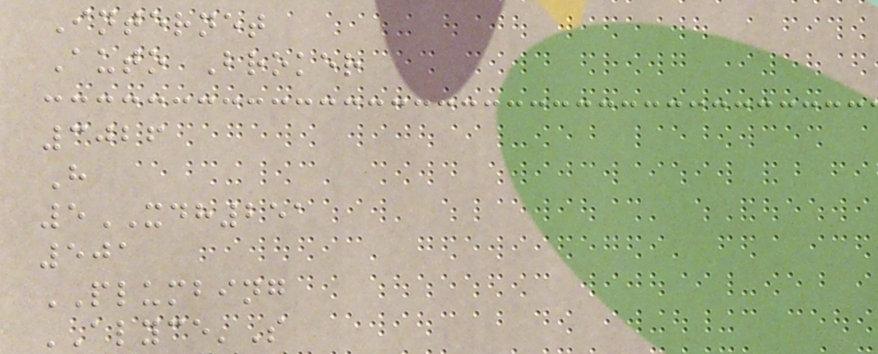Internet
Auto Broker
3026
H
5XDH251
501
PLUMBING
ALYCE'S
